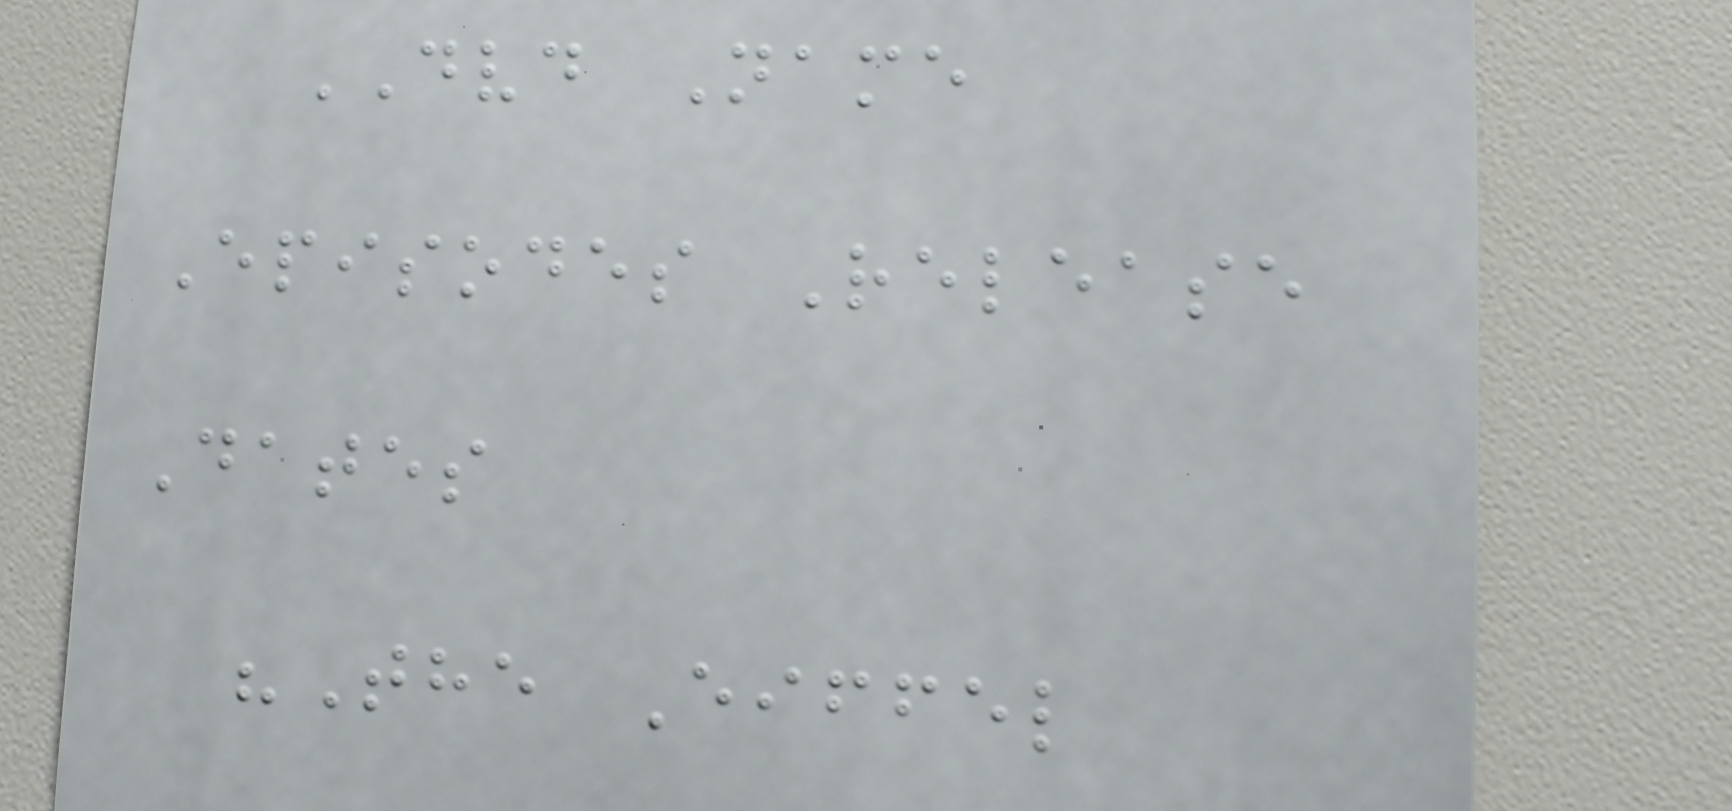DVD Name
Episodes Release
Dates
"The Eiffel
